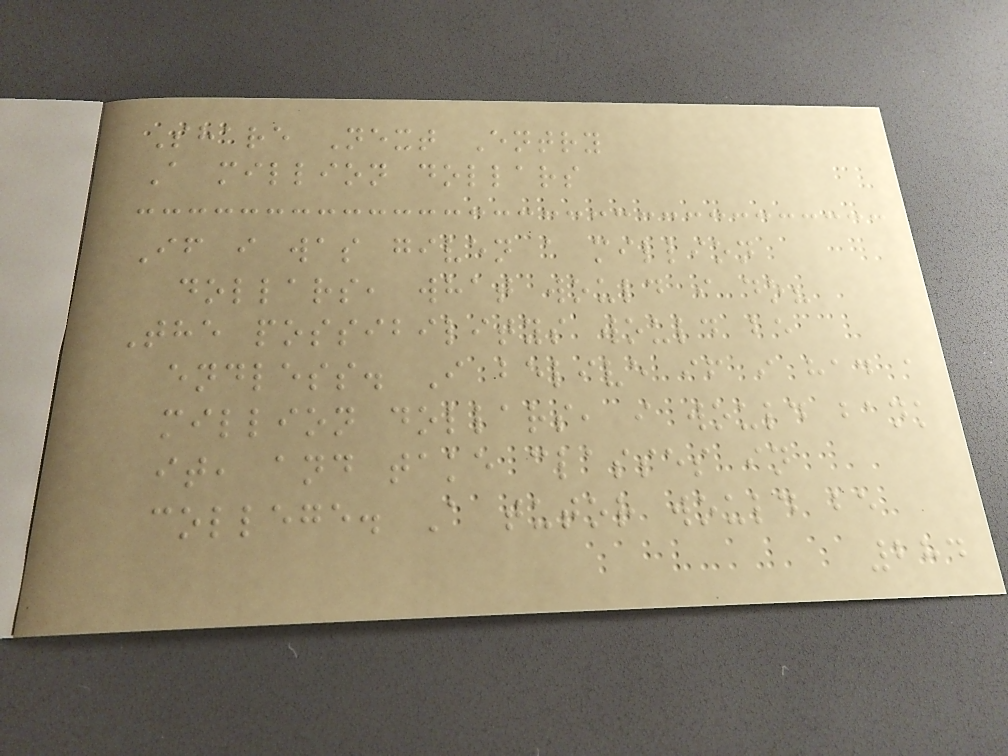Share Next Entry
A million dollars
If i was given a million
dollars, what would i do?
The possibilitys would be
endless. I belive if i had a
million dollars, i would bank
it, and take classes in
college. A tutor would be
284
